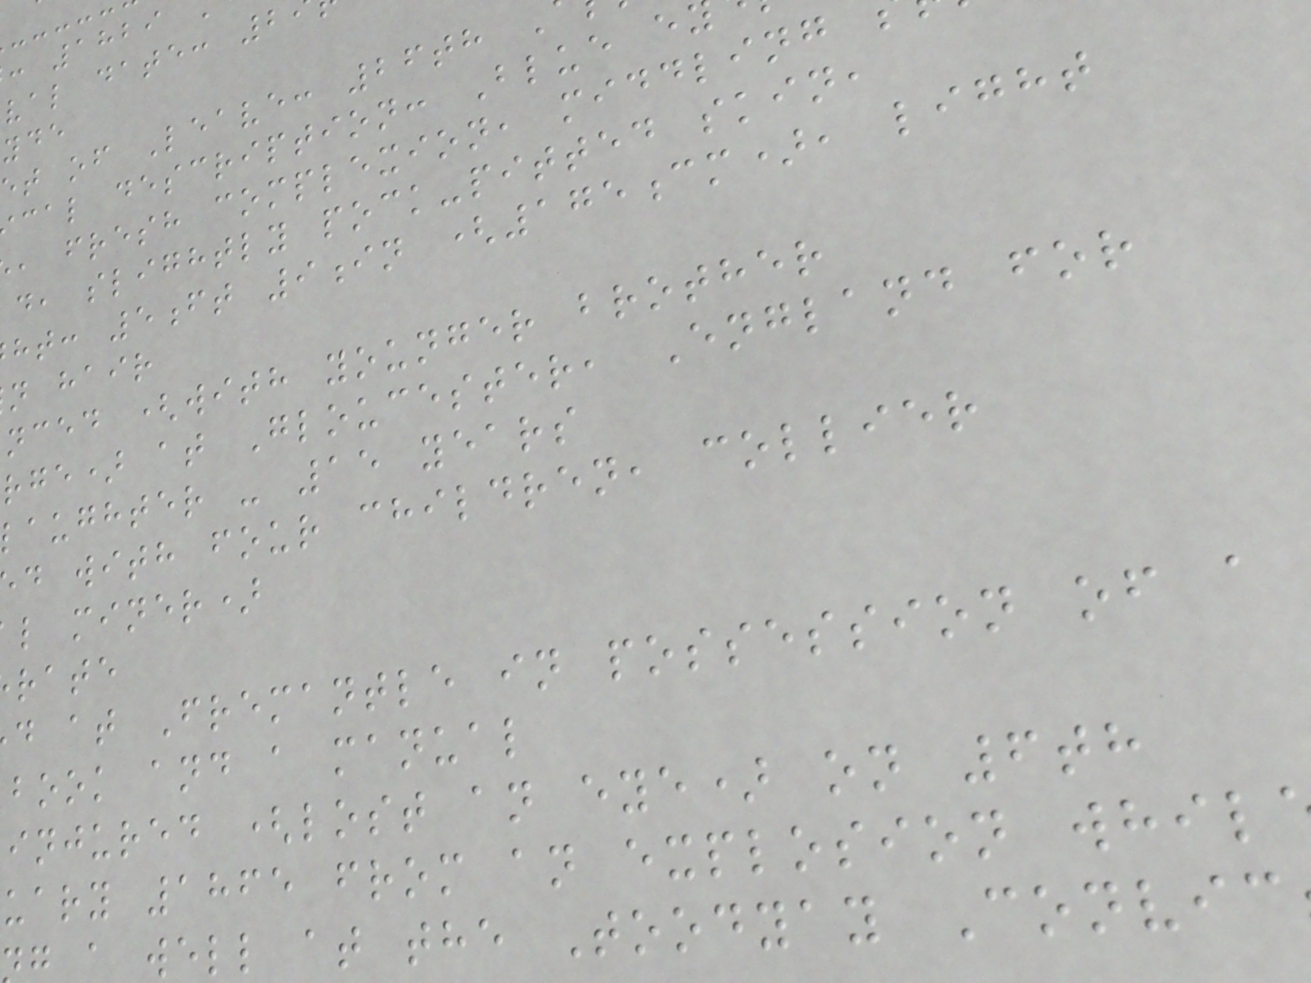val date: 2
et of Leave: 26th
cal description: Blue e
, fresh complexion, middling
d, slightly pock-pitted skin,
ht: 5ft 9in (175cm), light
n hair
nced (with younger brother
rge) at Gloucester, England for
laughter - 15 years
d with four children, collier
l miner)
rate
d at Fremantle in possession of a
book and a manual
injured (lost an eye) on 6th
uary 1865 from an explosion whil
a well at the Toodyay Convic
